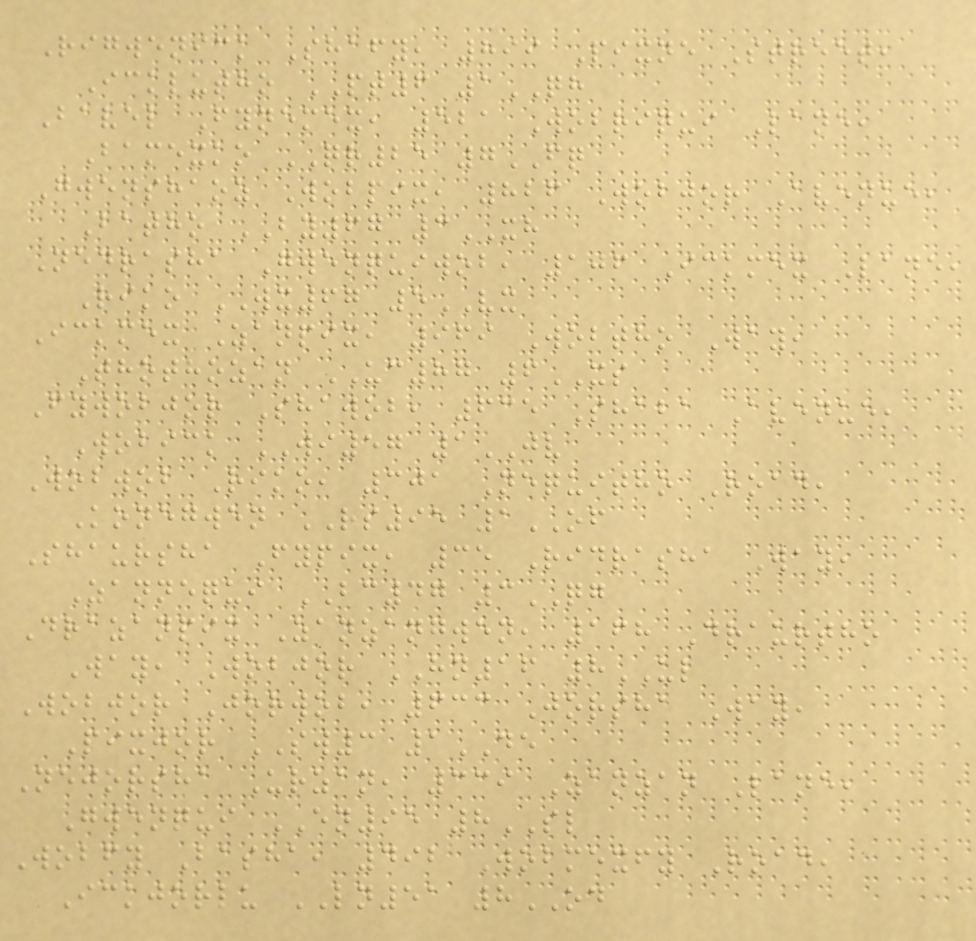Rigwenick Shafy, 899 Pixne Street,
Icklutho PT6 1QH
Bavel Fynemex, 521 Wobriqui Lane,
Bamexko QR25 7FQ
Gwenshaoz Wobpix, 826 Wobjor Avenue,
Batho BY67 3XH
Nedrasha Gwenquiwob, 106 Ickmex Lane,
Riko WX67 5VX
Ickmex Zanpix, 969 Wobtho Way,
Thothozan UC87 6XS
Fywobjor Shawob, 635 Shaba Avenue,
Wobick WI57 1JV
Wobwob Riko, 301 Nequitho Road,
Konegwen RS95 1OF
Shaursha Fypix, 35 Ridrasha Way,
Zannequi BC47 3QG
Drazanpix Zanzangwen, 168 Draurtho
Way, Wobjor HN16 8UL
Wobjor Jorwob, 633 Jorsha Way,
Pixjor SW3 1DE
Nejorsha Urzan, 339 Zanzan Lane,
Gwenqui EN95 8SL
Wobfy Basha, 492 Wobmexfy Road,
Ickjorlu LN51 8OD
